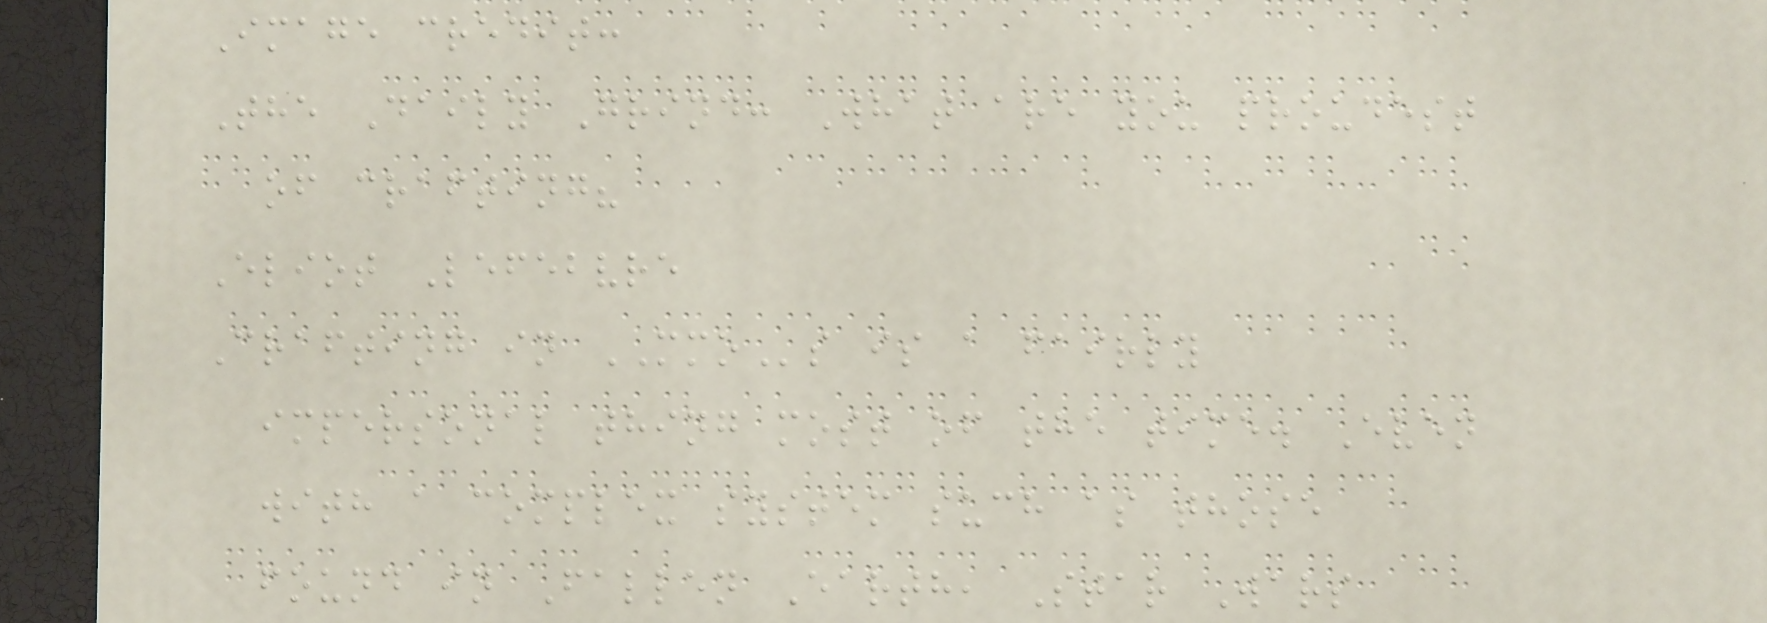Image credit:
The Daily Grind: What are you proudest
of crafting?
Eliot Lefebvre
Crafting in MMOs is a fairly
impersonal thing most of the time. Even
with a complex system such as those
found in Fallen Earth, Star Wars
